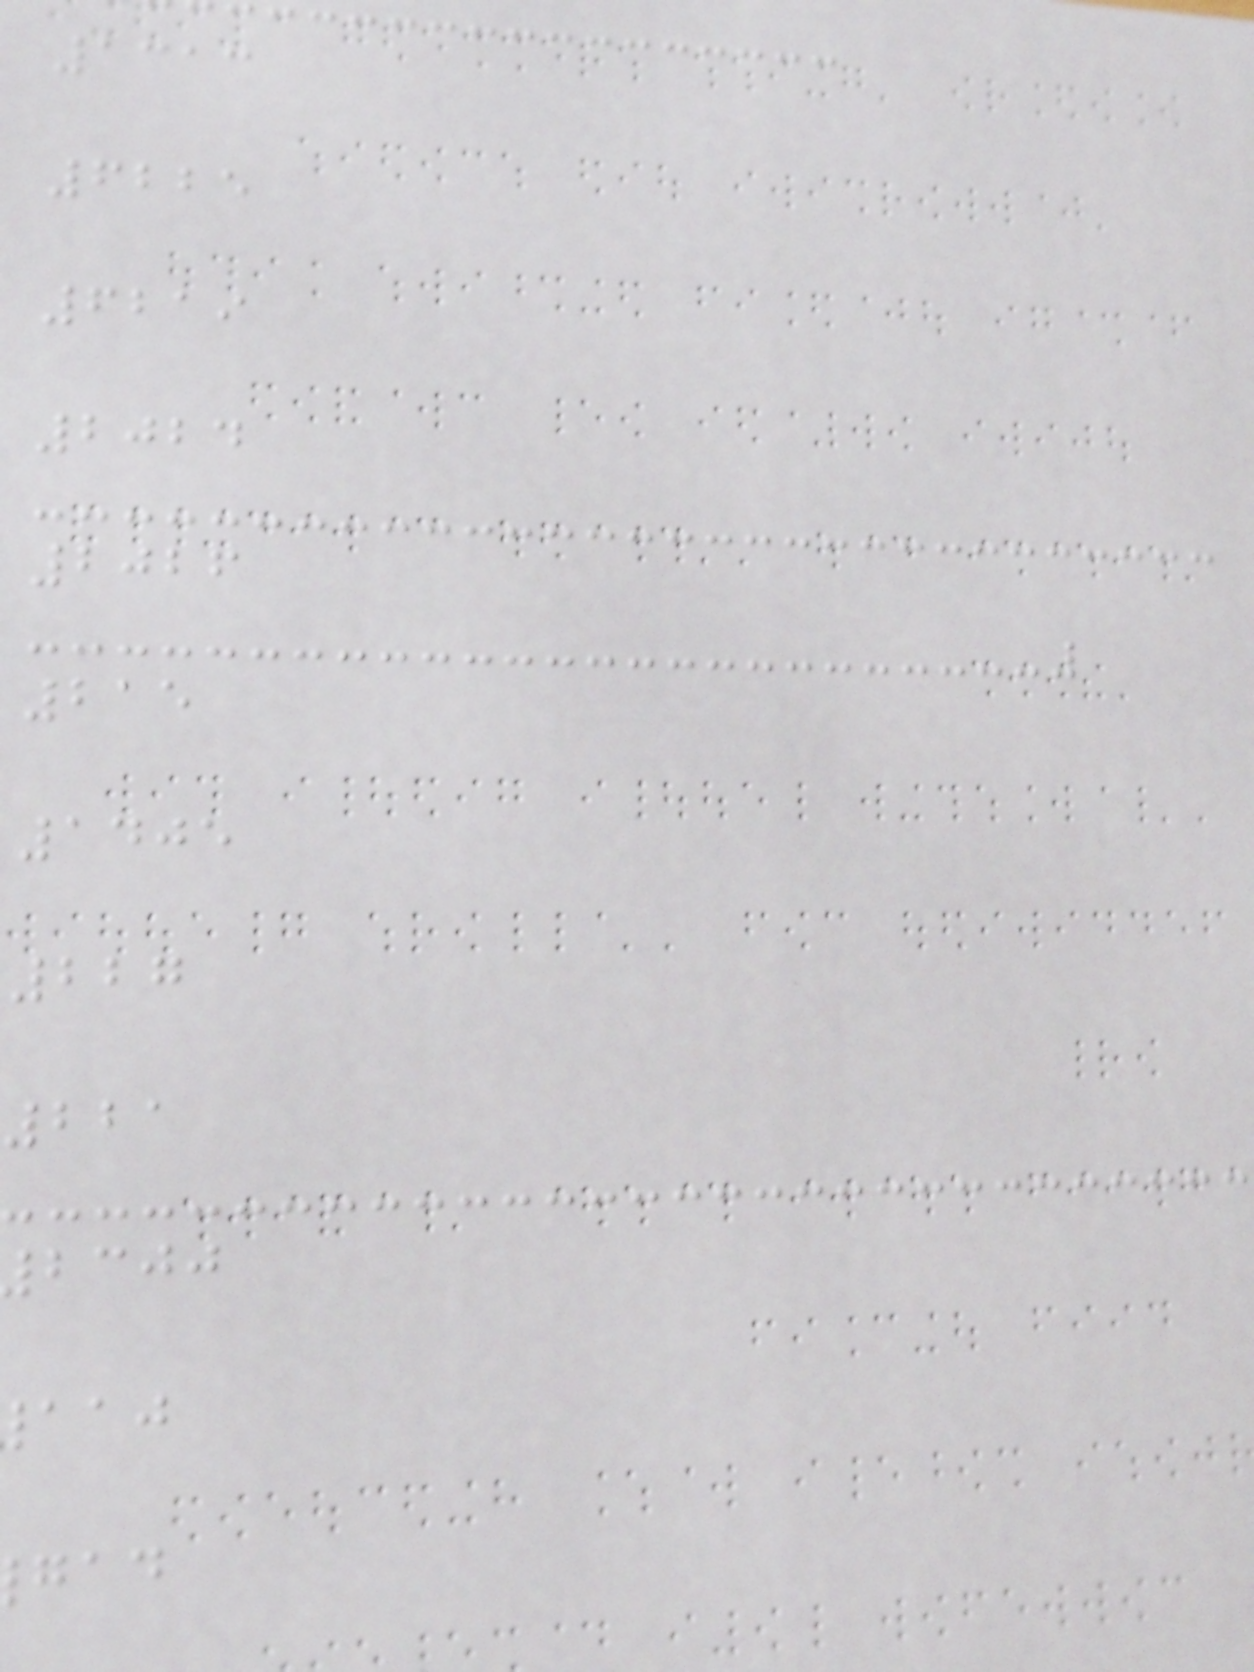1313
6225
6219
2024
2026
215
1405
227
221
bcjj
